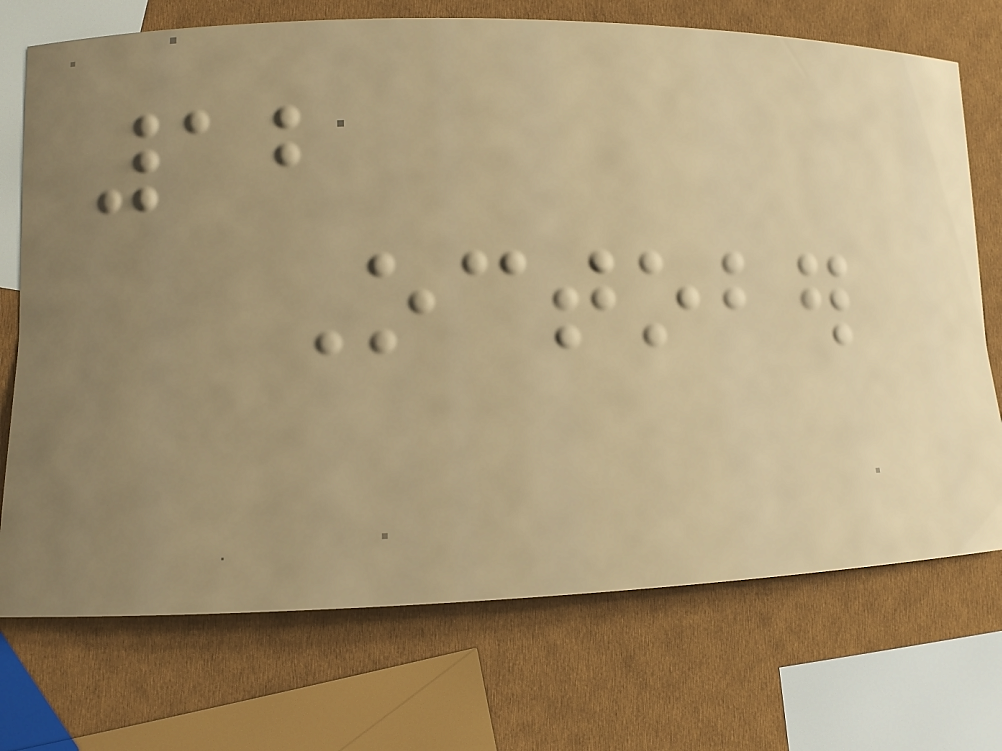12
October
